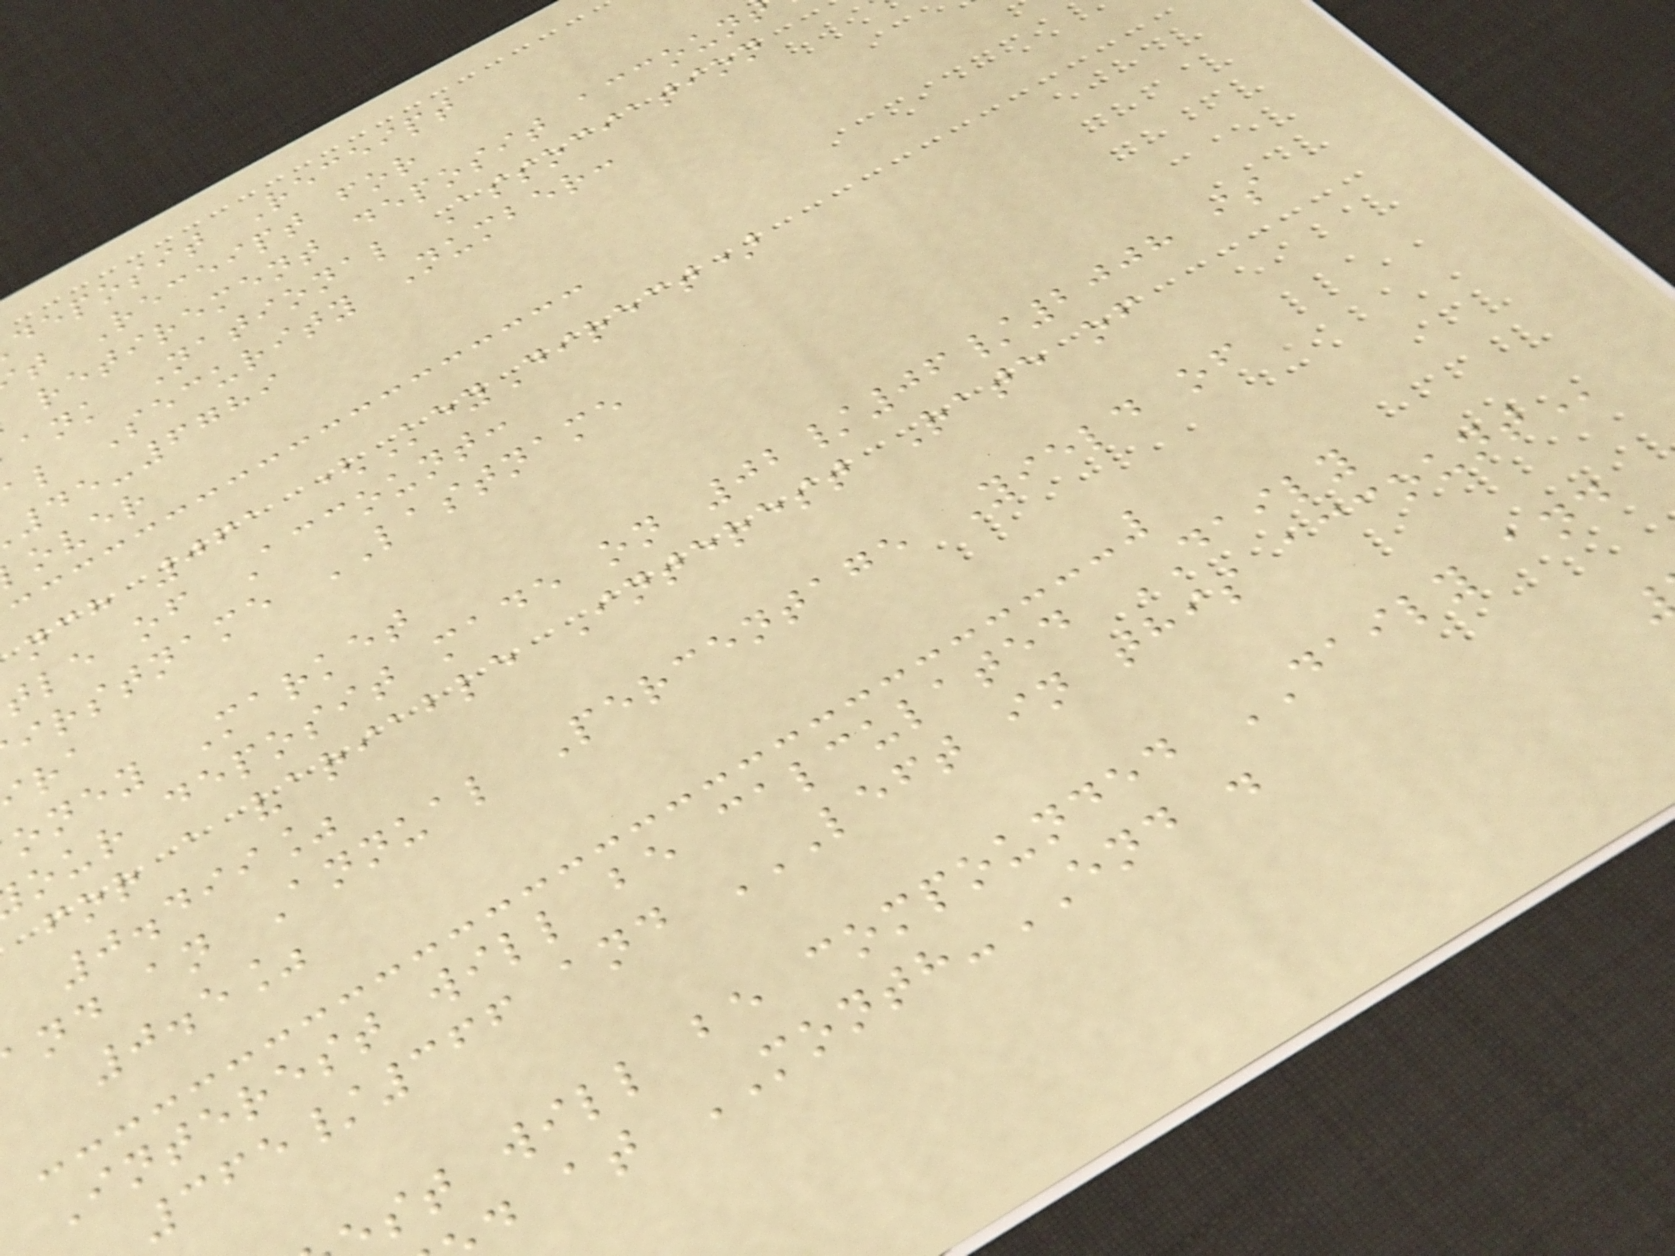deposit Receipt
t Receipt for
retirement deposit
ank National Association
al Security Number:
45-6789
over
nch 061 (KeyDirect)
tle of Account:
irstname LASTNAME
oney Market
our deposit made on 02/06/2008 is
for a variable Interest Rate of
0.499%
nd an Annual Percentage Yield of
0.5%
Interest will be calculated DAILY
365/366 and LEFT IN THIS ACCOUNT
st will be compounded DAILY and
d at MONTH-END .
